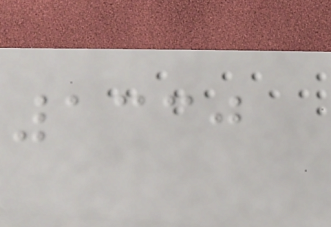1330
